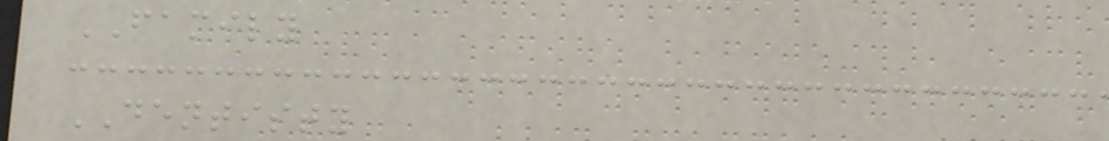FAMILY
DENTISTY
